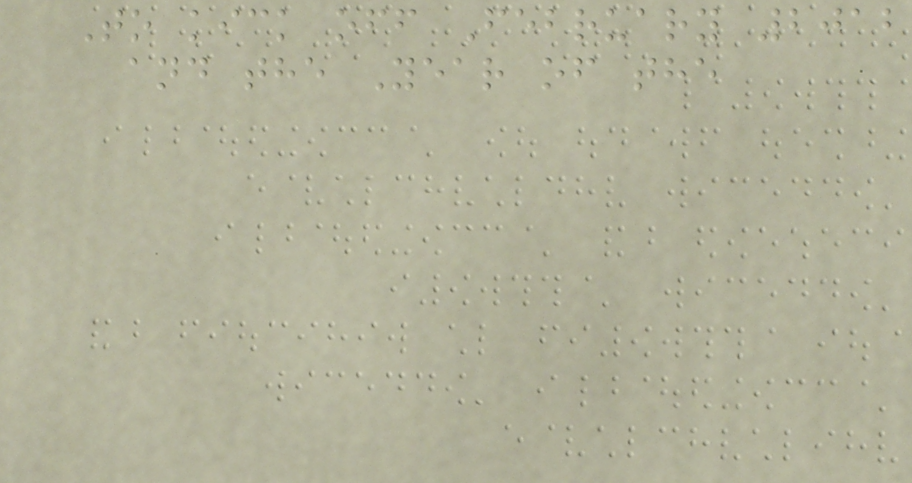To kick off February 2012
and the Year of the
